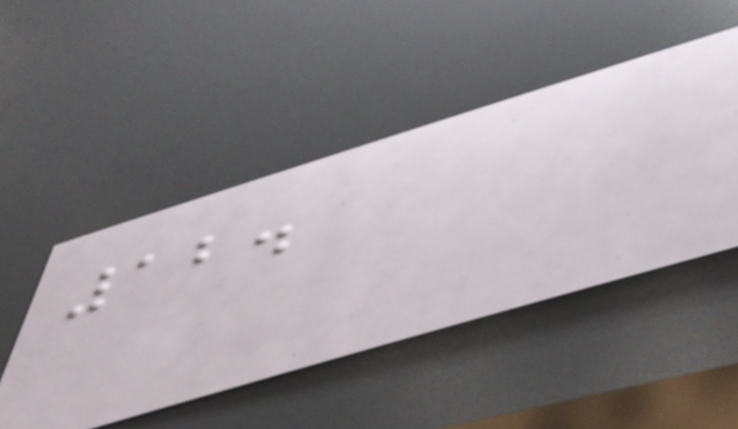12.
